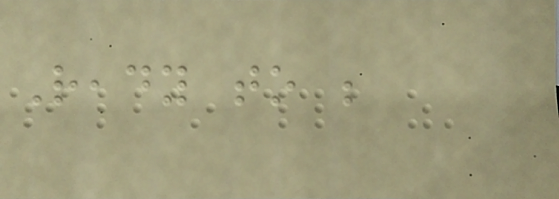Ready to be
